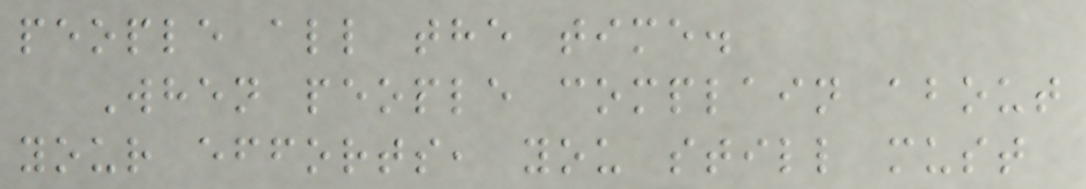people all the time.
When people complain about
your efforts, you still must
